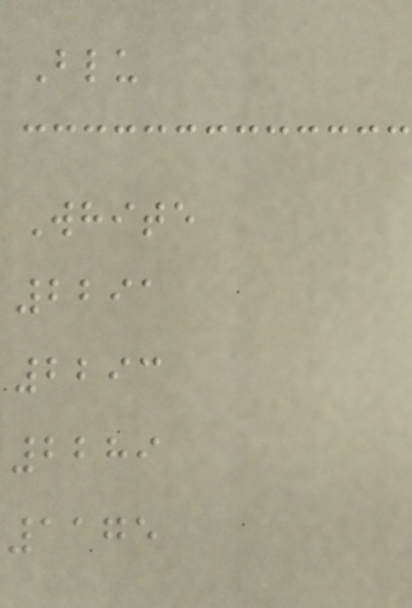Blu
White
2291
2293
2289
1175
